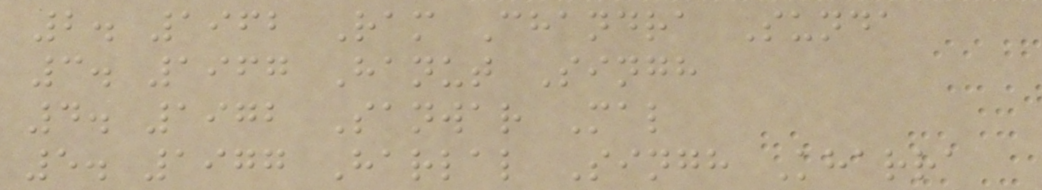2. 1962 Ram Chandra Sunda
3. 1967 Hanut Singh
4. 1972 Sanwar Mal
5. 1977 Harlal Singh Kharra
